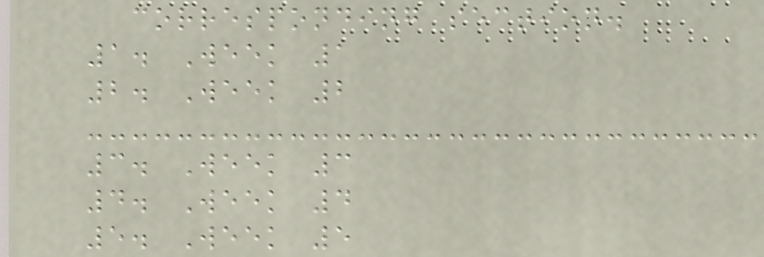corresponding section.
1. Week 1
2. Week 2
3. Week 3
4. Week 4
5. Week 5
